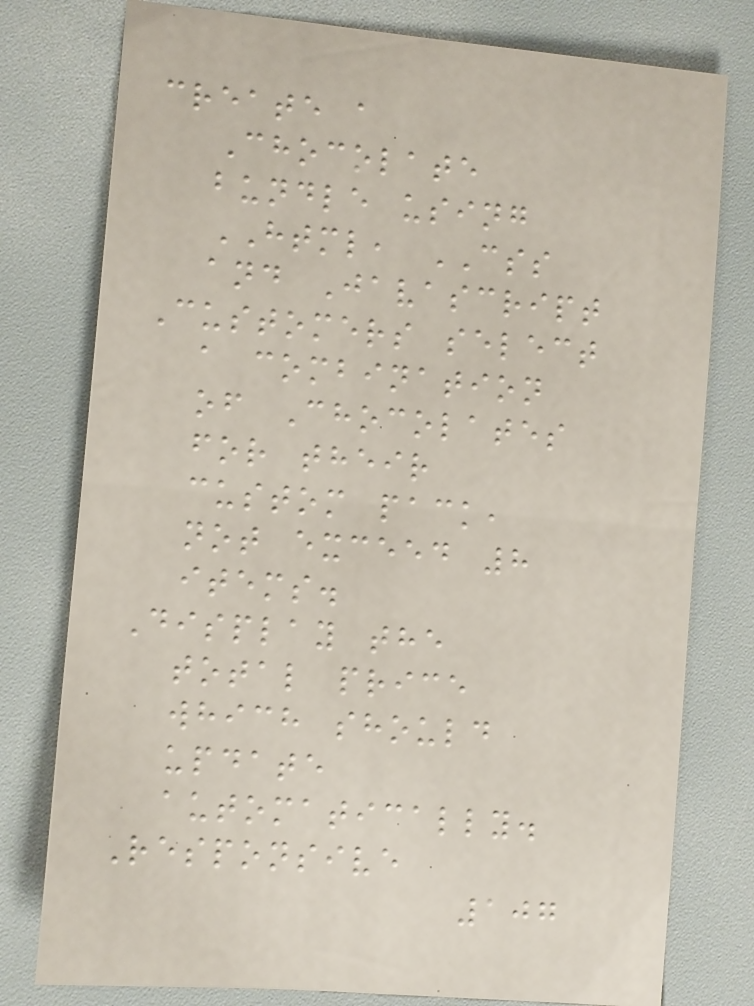create a
Chocolate
bundle using
HTML, CSS
and Javascript
Customers select
a combination
of Chocolates
for their
custom pack,
not exceed 8
items.
Display the
total price
which should
update
automatically.
Responsive
107
